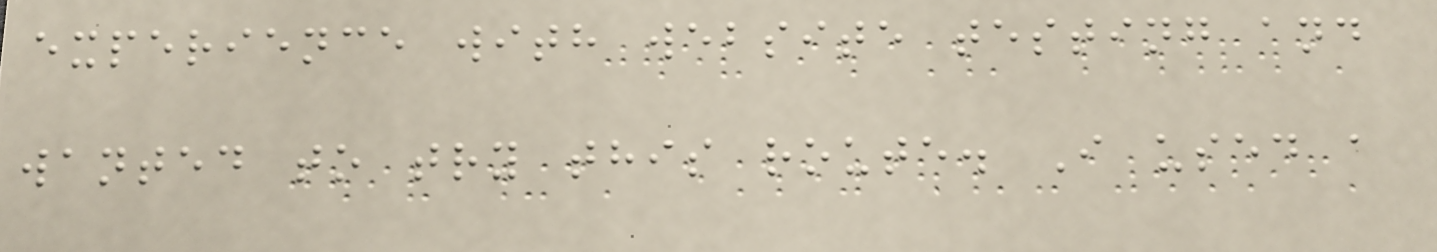experience with website testing and
wanted to try this route. I used a
